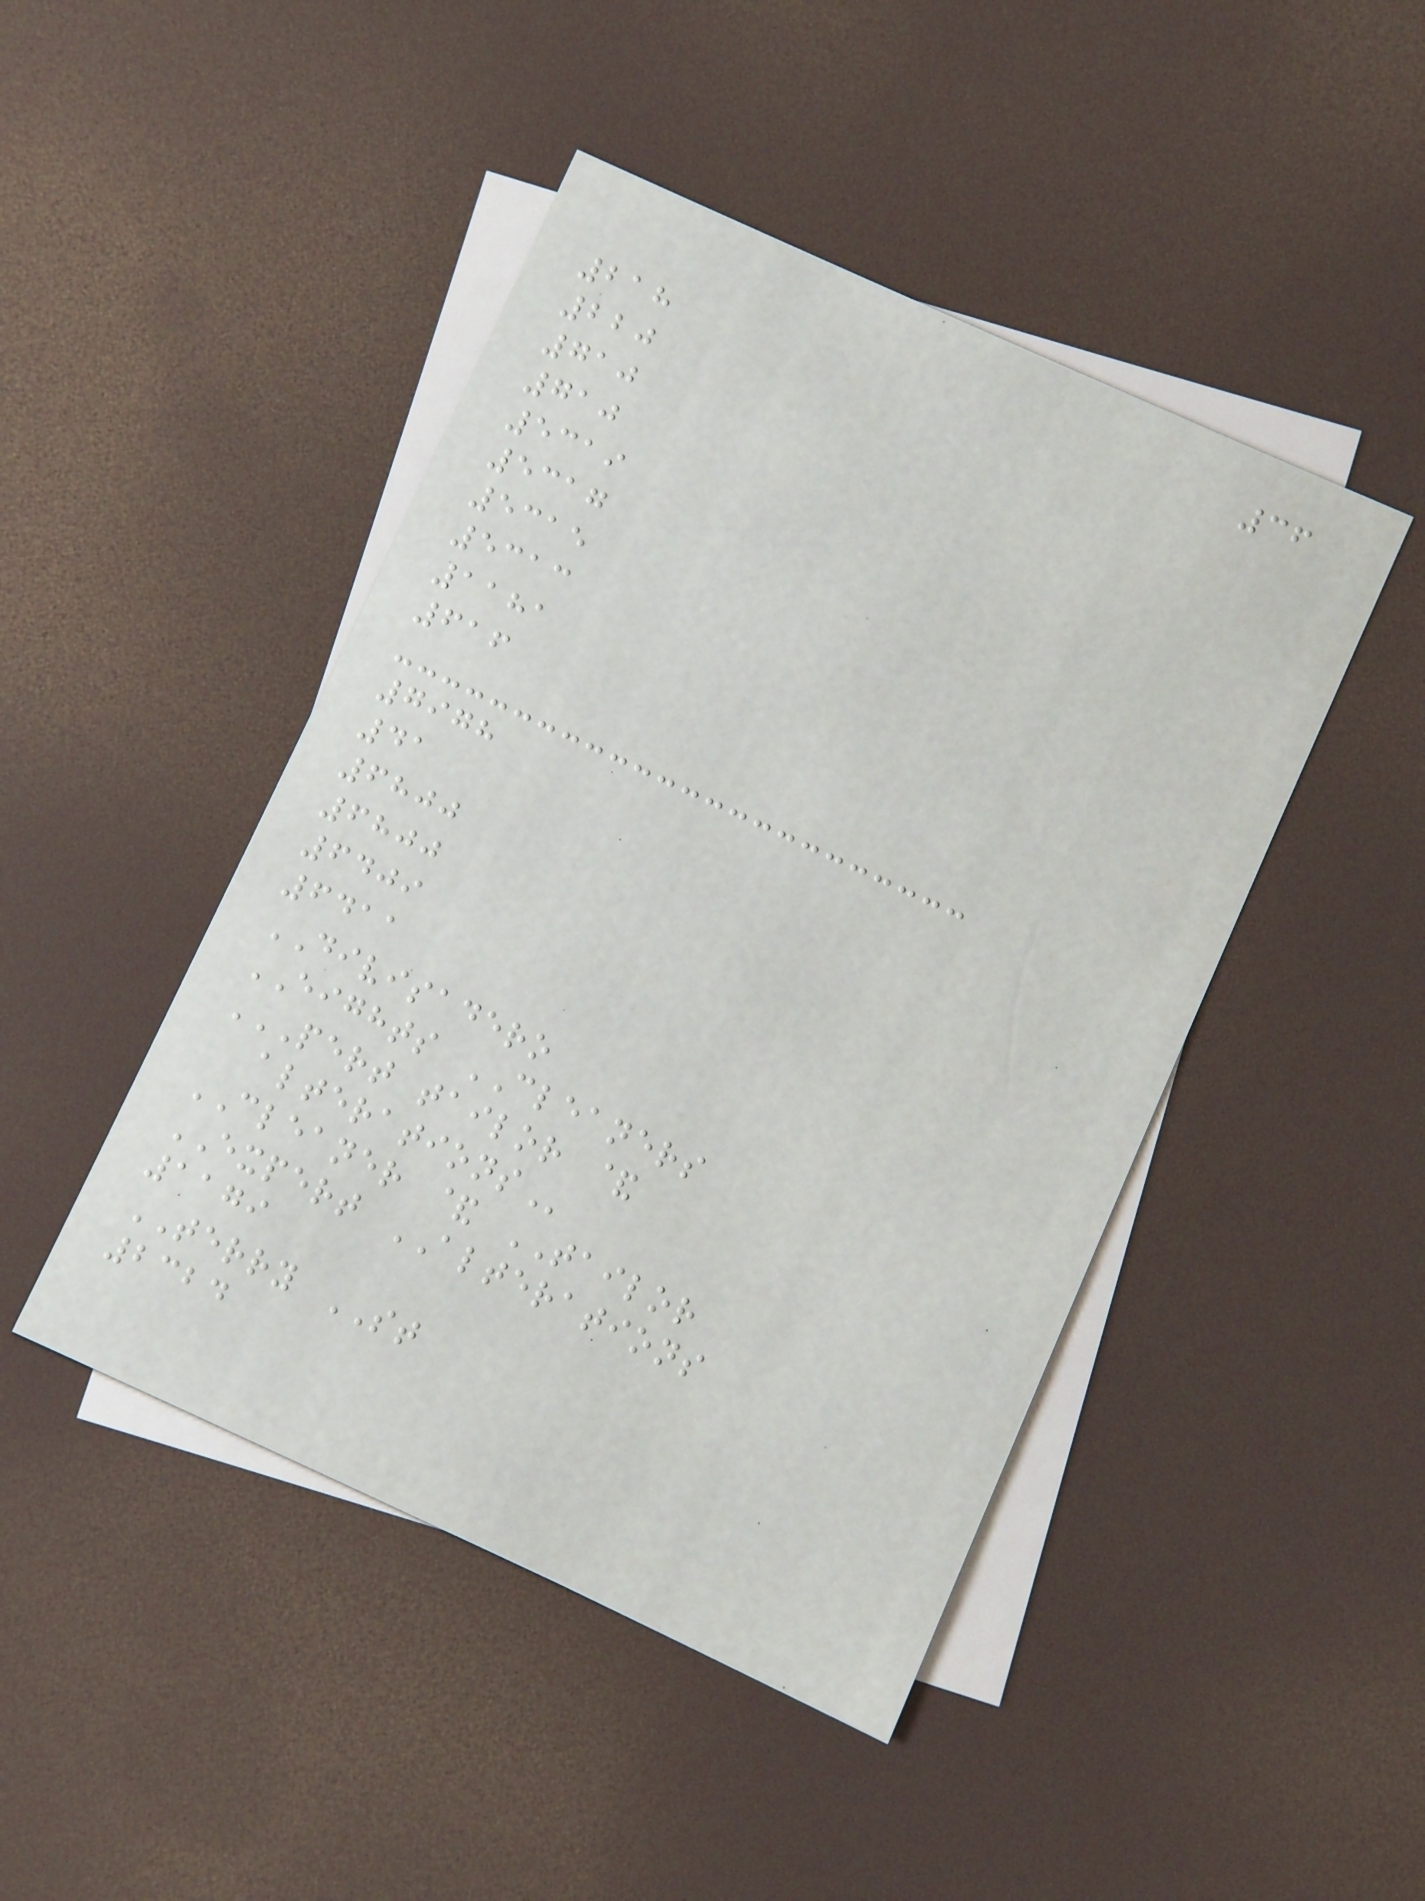36
218
220
710
710
5319
5317
5315
5313
1181
616
7978
41
6800
6800
6409
6411
DIVISADERO
EIGHTS CLEANERS
PERT TAILOR &
ALTERATIONS
CLEANER & TAILOR
EXPERT ALTERATIONS
1179
TERRY ST
2324
